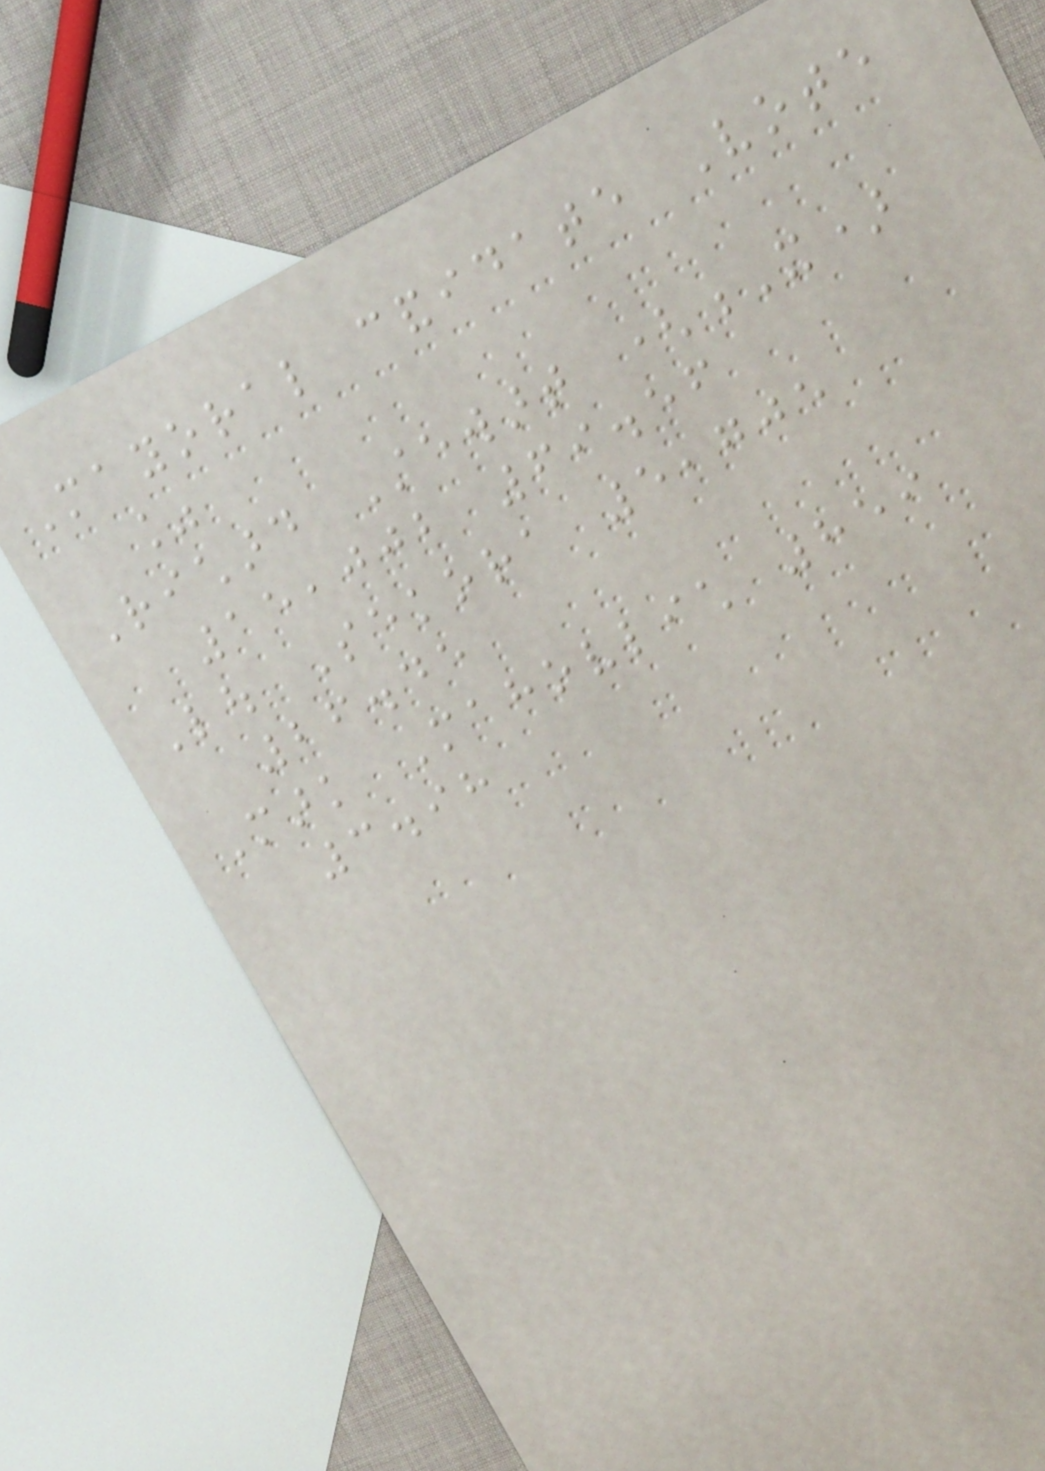Mayoral candidate Vote
%
Richard Stewart (X)
15,002 69.56
Lou Sekora 5,705
26.45
Mark Mahovlich 859
3.98
